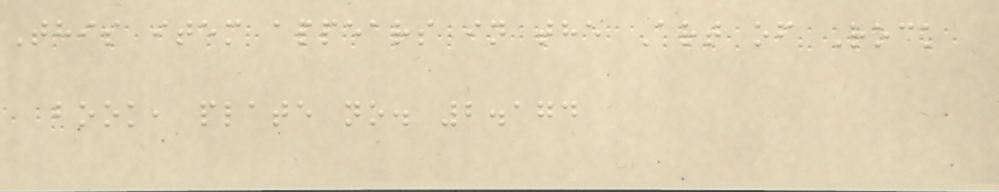This item appears in the Art of Rock
book, plate no. 2.174
